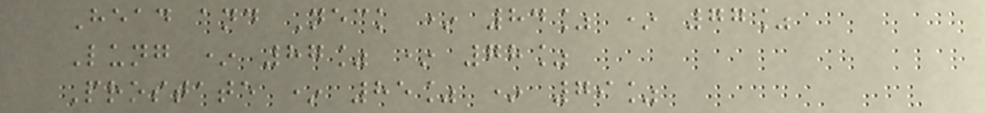Head and Neck * 84% * 77%
Lung * 87% * 78%
Prostate * 85% * 79%
